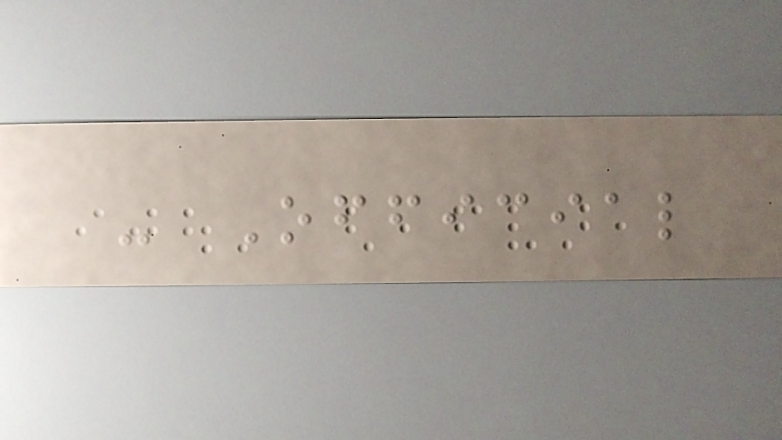- Official
